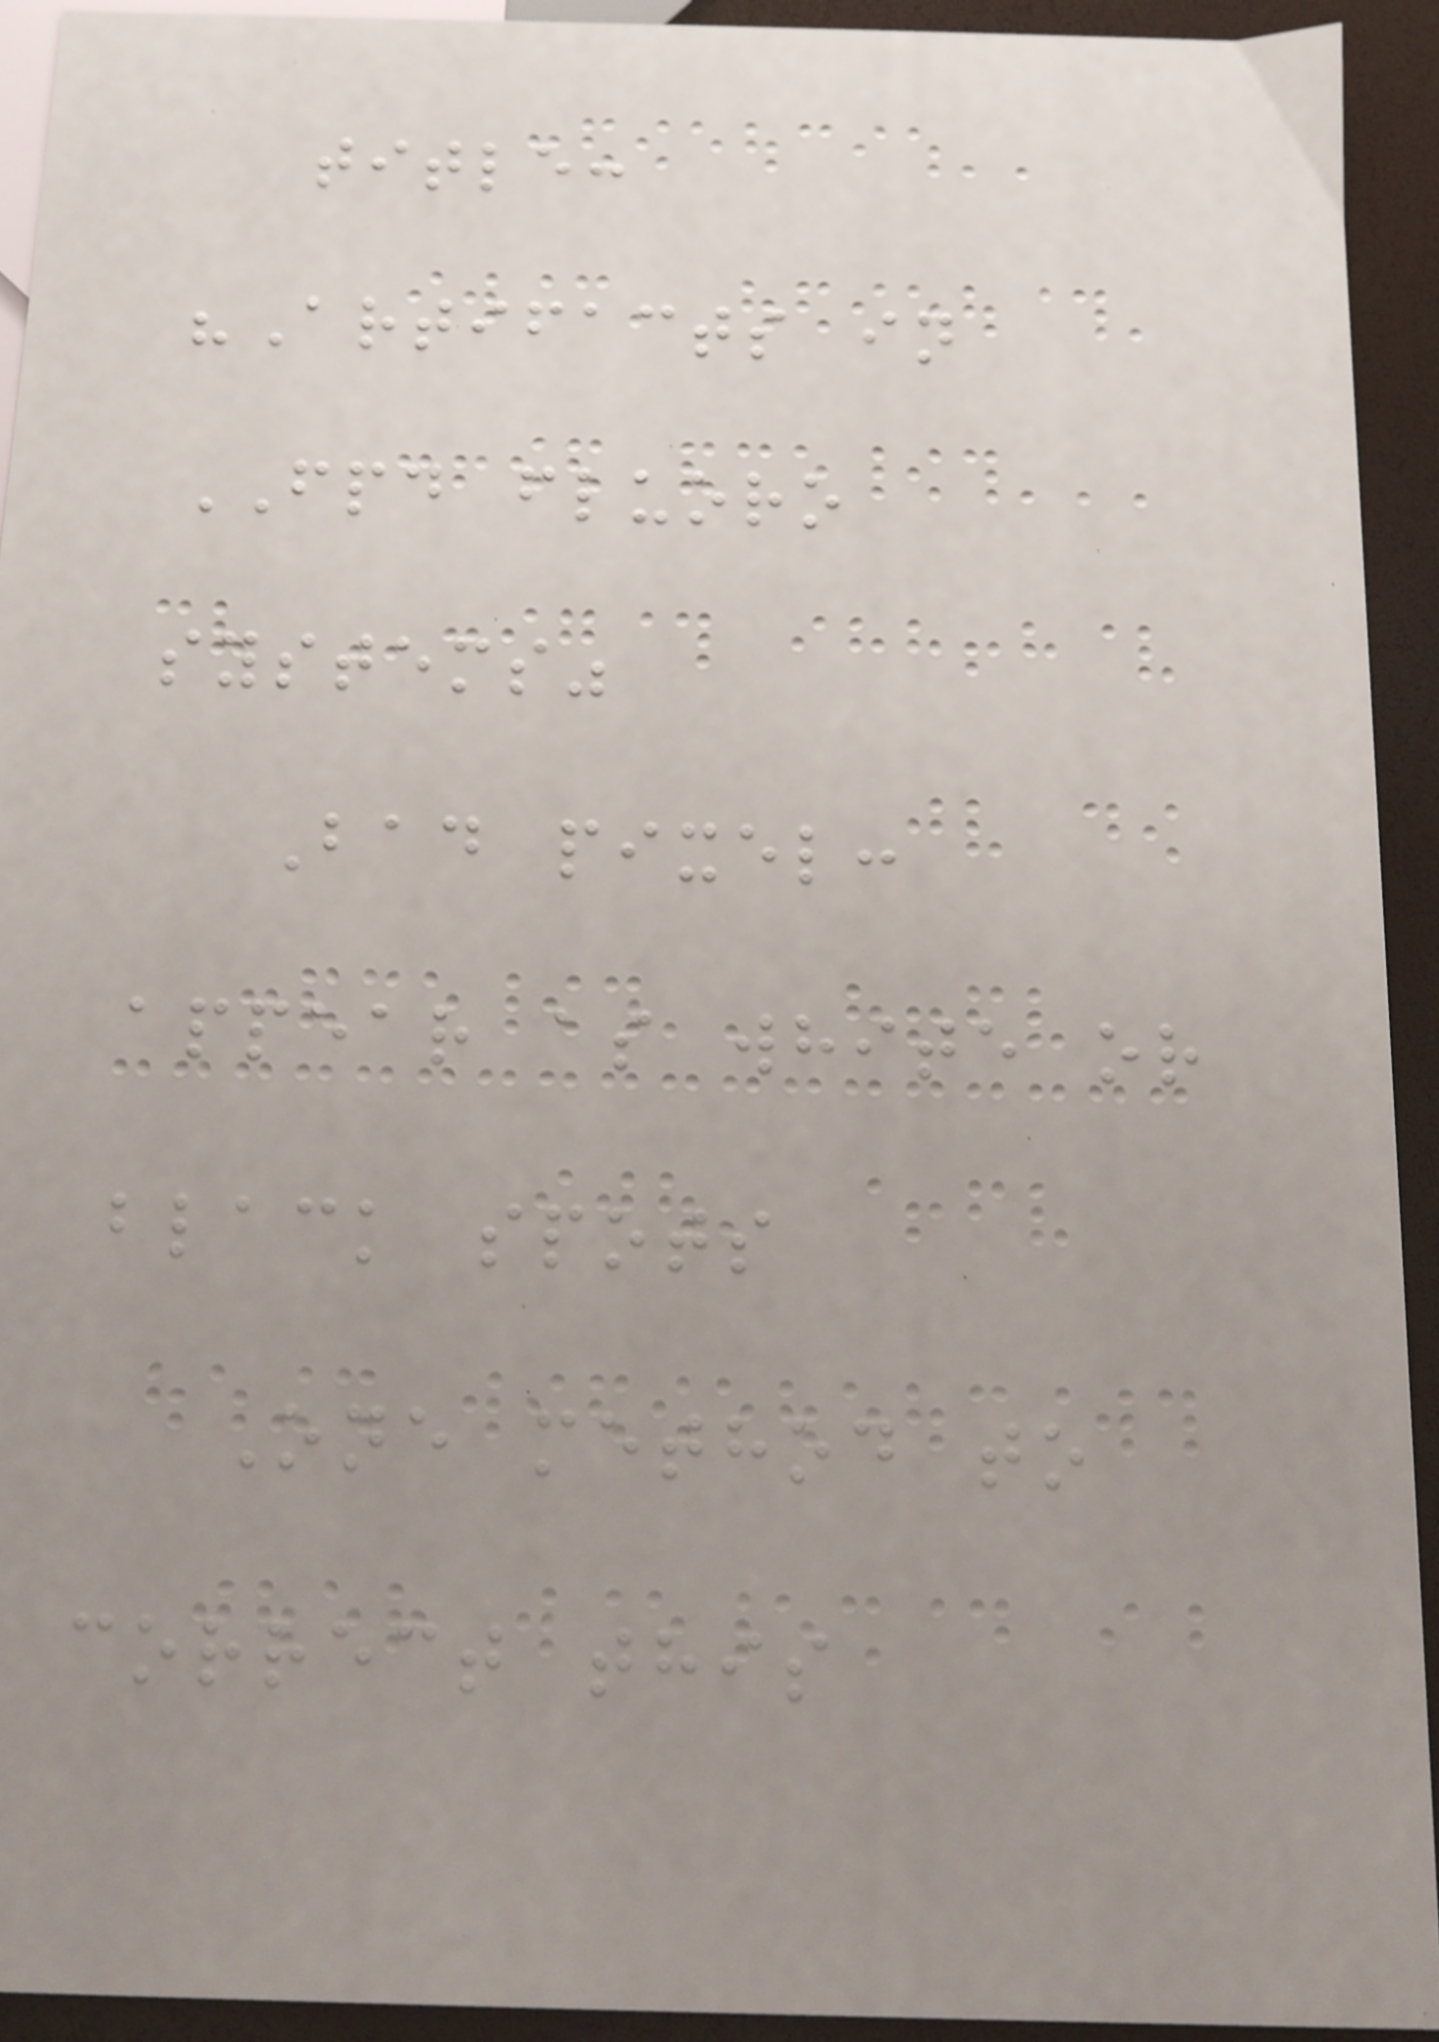title:
"Artifacts in
FPD fluoro
systems"
Bad pixel:
appear as white or
black spots
One method to
correct this
